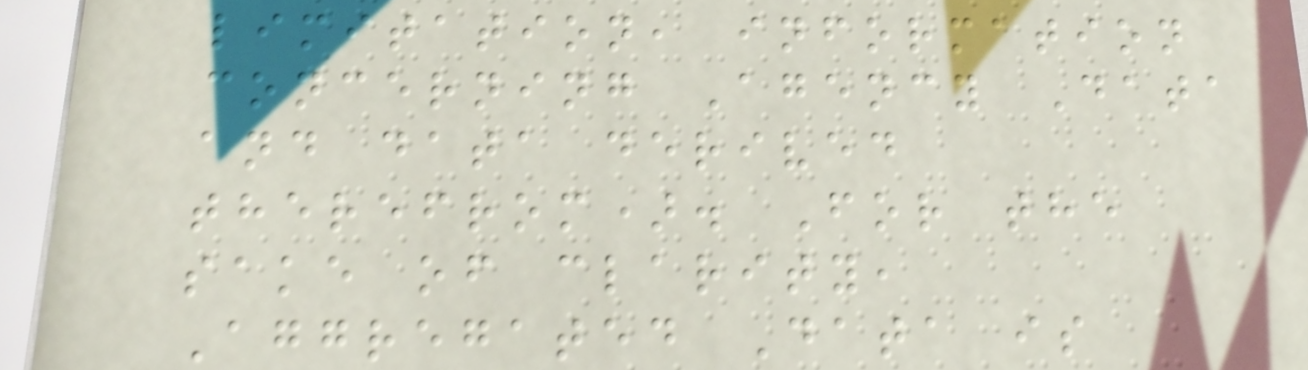limitation, information
concerning Agency Data
and data derived
therefrom). For the
sake of clarity,
Aggregated Data is
